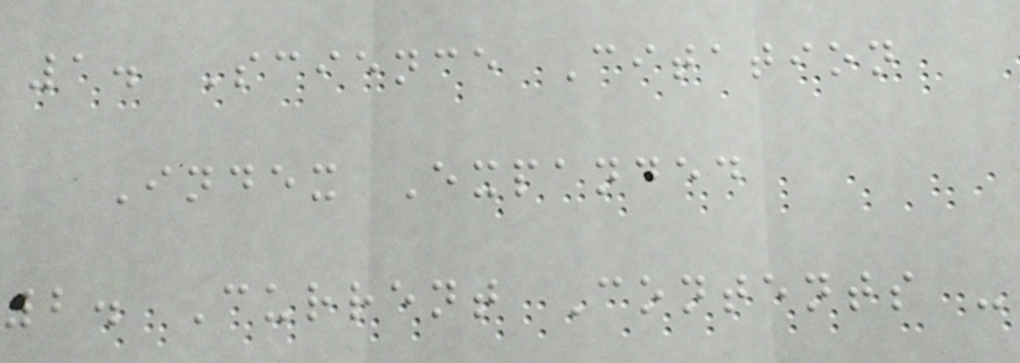1. Science Citation
Index Expanded
2. Current Contents -
